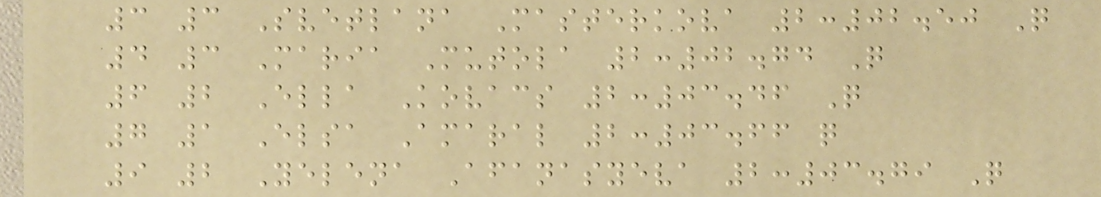3 3 Svetlana Masterkova 2:02.50 Q
4 3 Maria Mutola 2:02.74 Q
6 2 Ella Kovacs 2:03.46 Q
7 1 Elsa Amaral 2:03.66 q
9 2 Yelena Afanasyeva 2:03.79 Q
